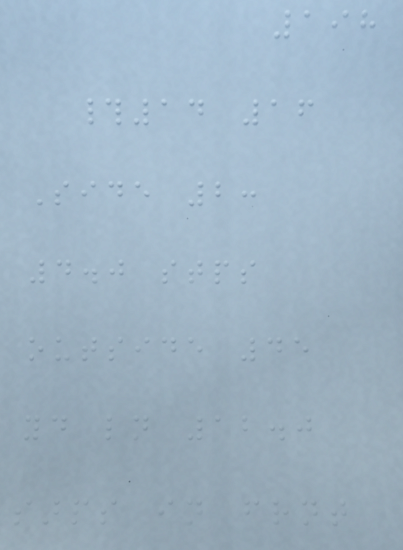198
#14 16
Side 2:
4.0 stps
outside 45
yd ln 12.0
stps in frnt
